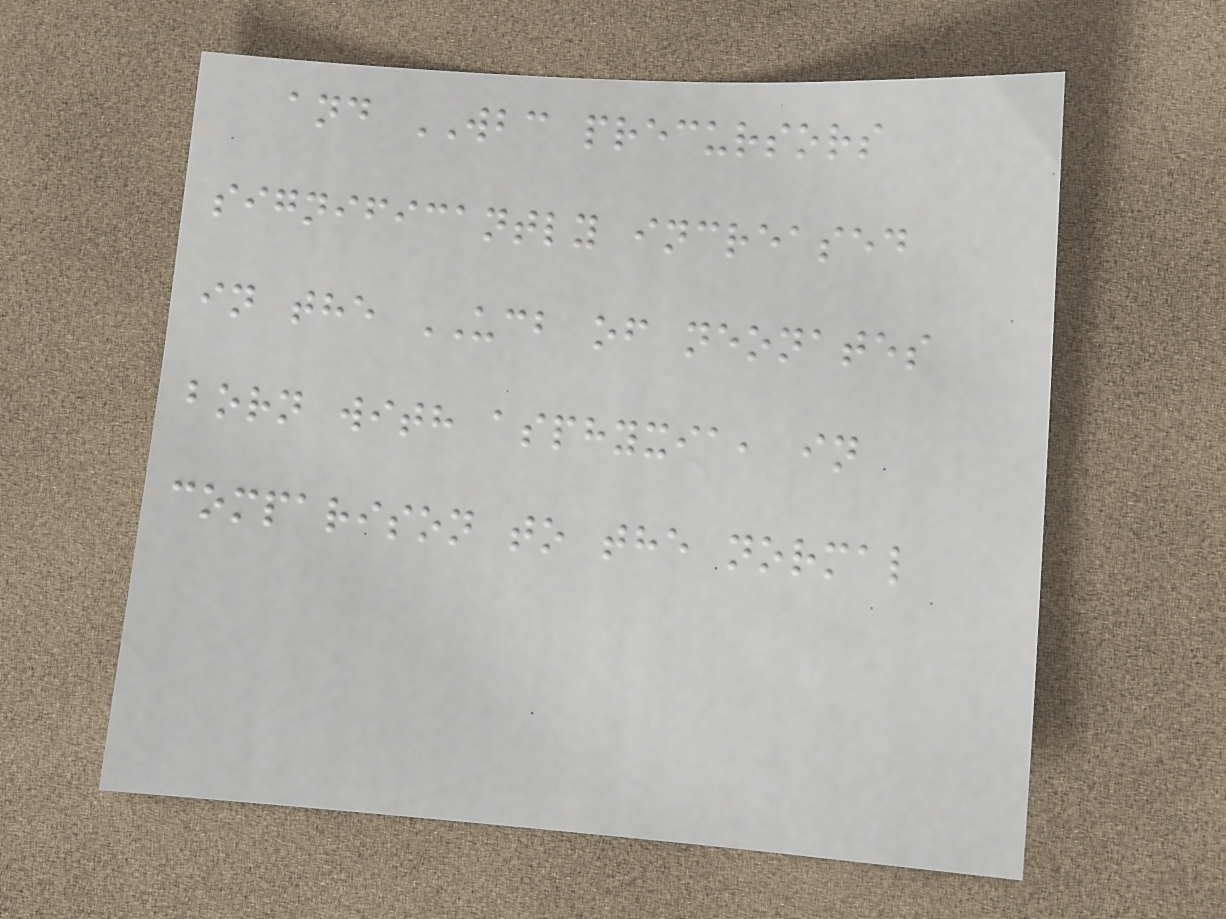and WBC precursors
significantly increased
in the UCB of neonates
born with asphyxia, in
comparison to the normal
